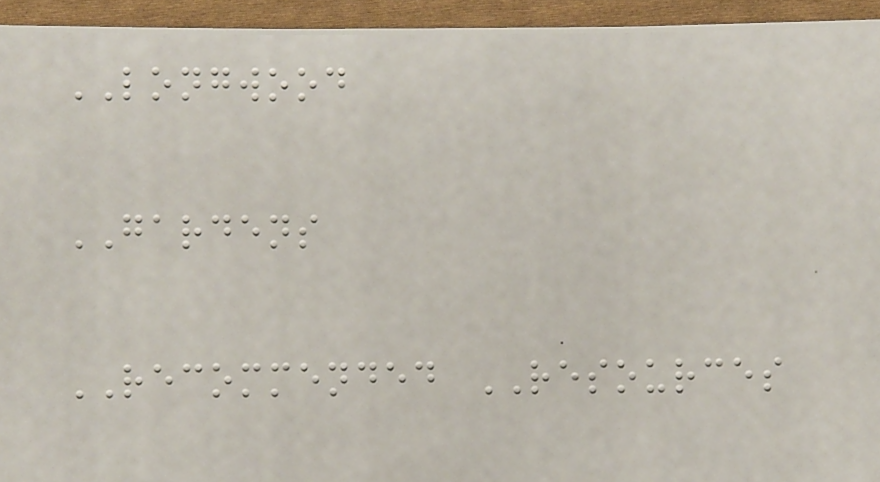LONGWOOD
GARDENS
RECOMMENDED RESOURCES
